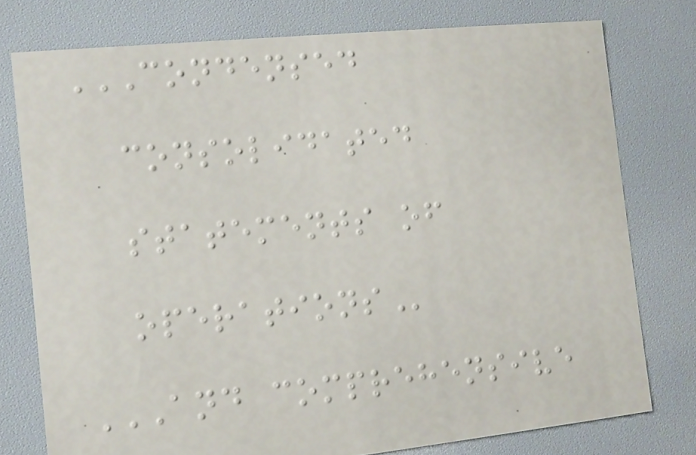CONDENSED
CONSOLIDATED
STATEMENTS OF
OPERATIONS
AND COMPREHENSIVE
